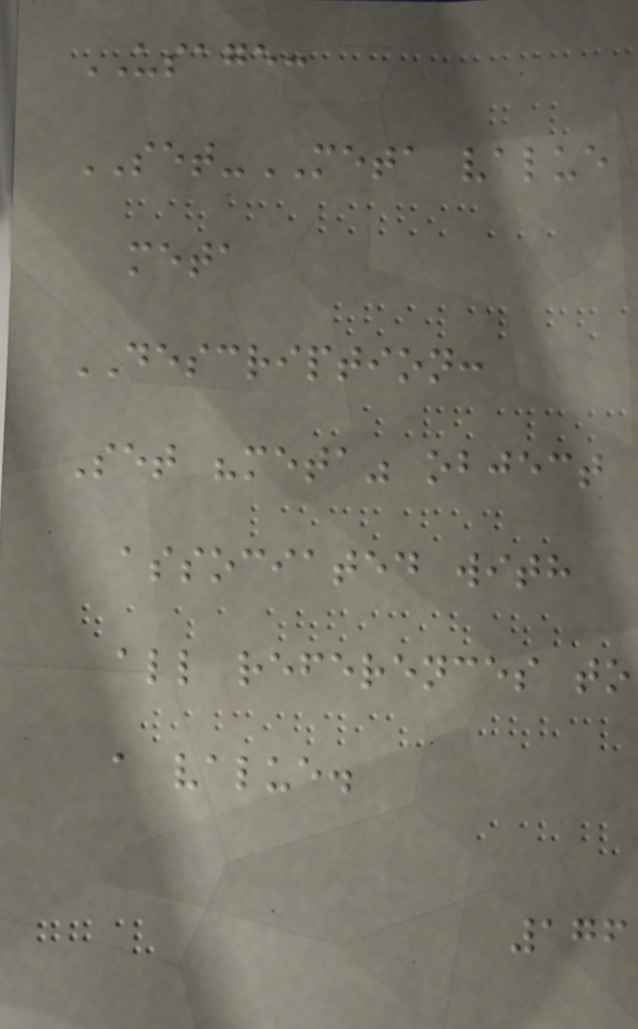USAGE:
SET-META value
meta
DESCRIPTION:
Set "meta" object
associated with
all references to
a value.
176
